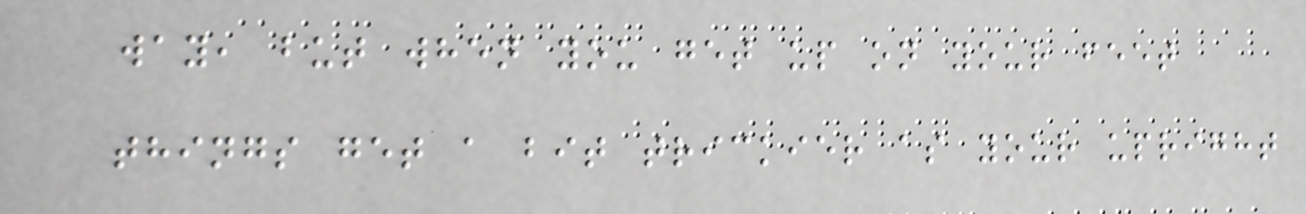way, but when you get up on your feet
things get a bit trickier as your upright
